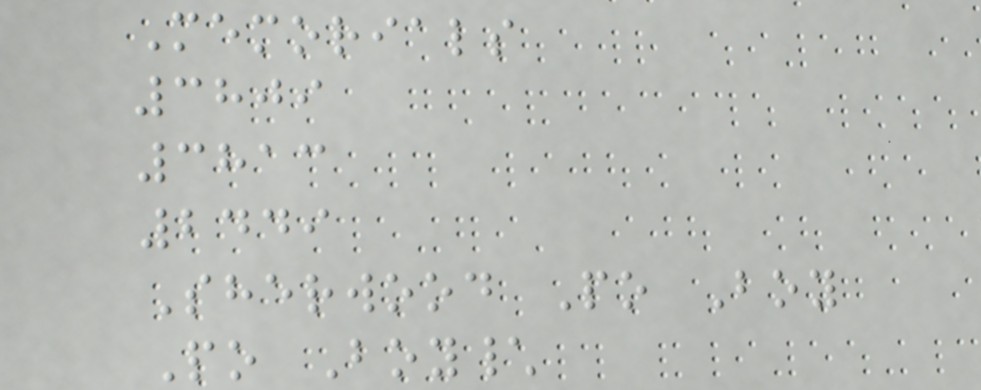Memorials
3809
3813
2449
Sherwood Po Boy
Po Boy\
